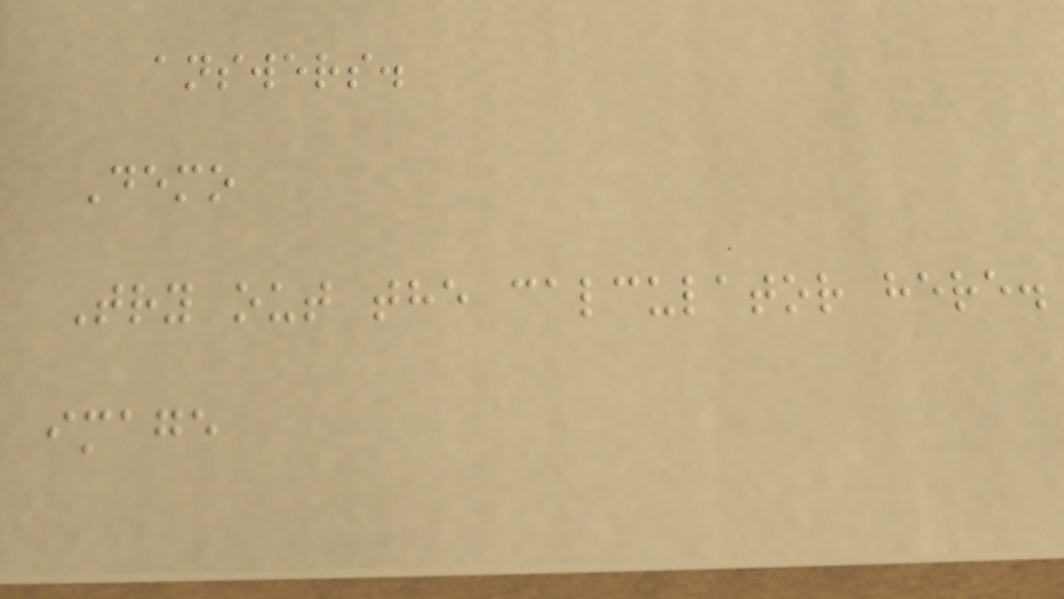answers.
Demo
Try out the calculator here.
image
